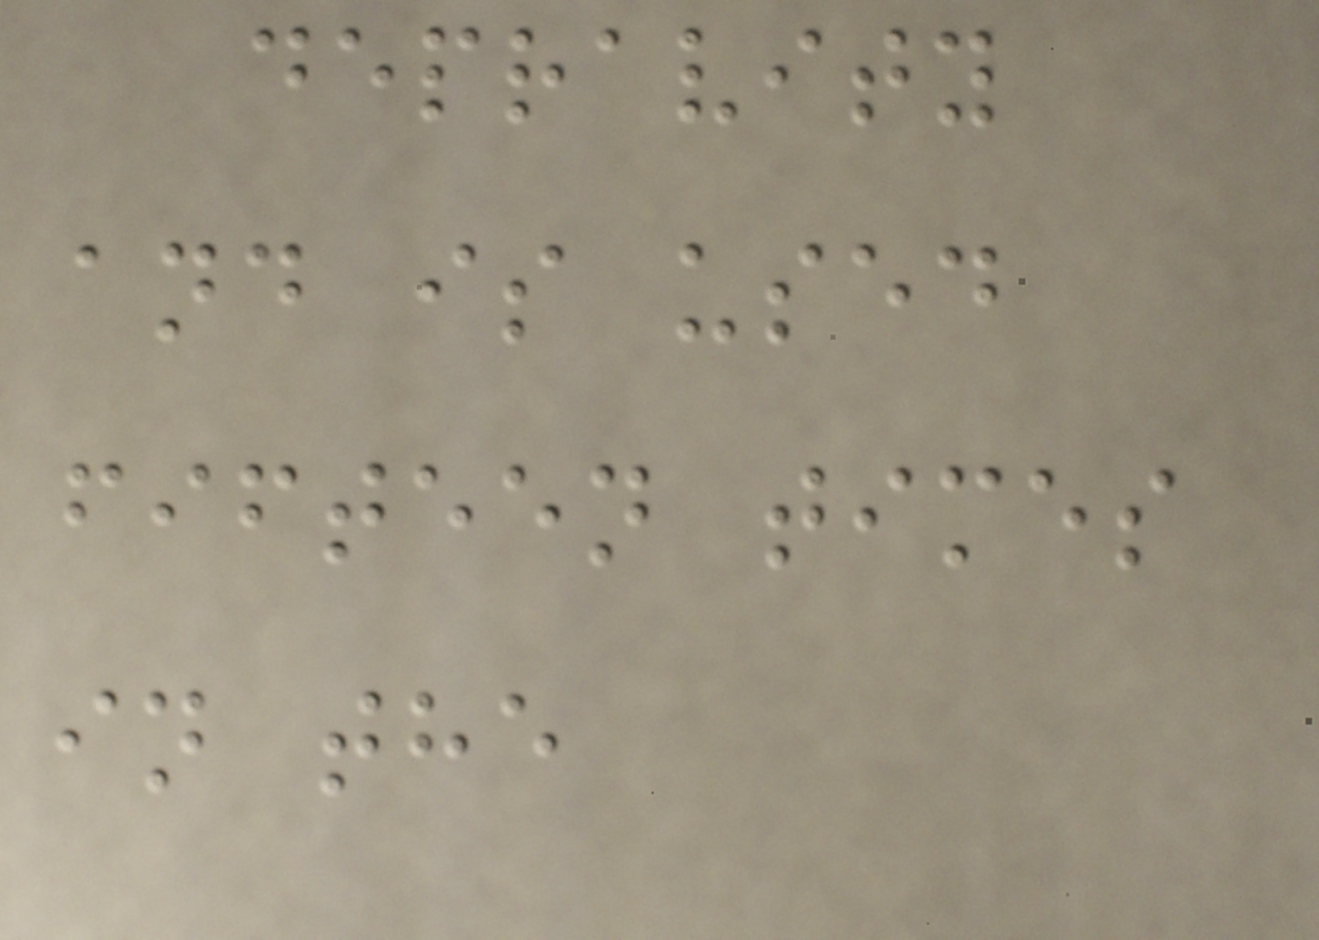depravity
and is used
fifteen times
in the
